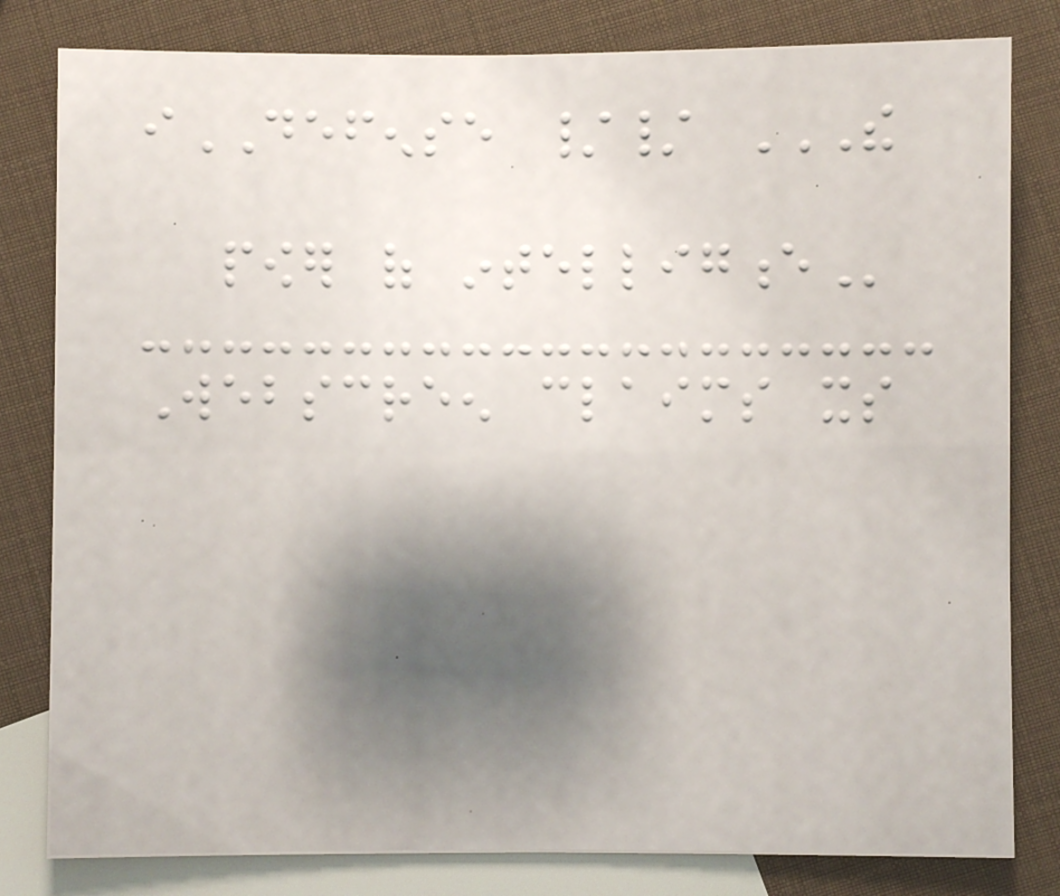iDEFENSE // THE
POWER OF INTELLIGENCE
Webscreen claims its
